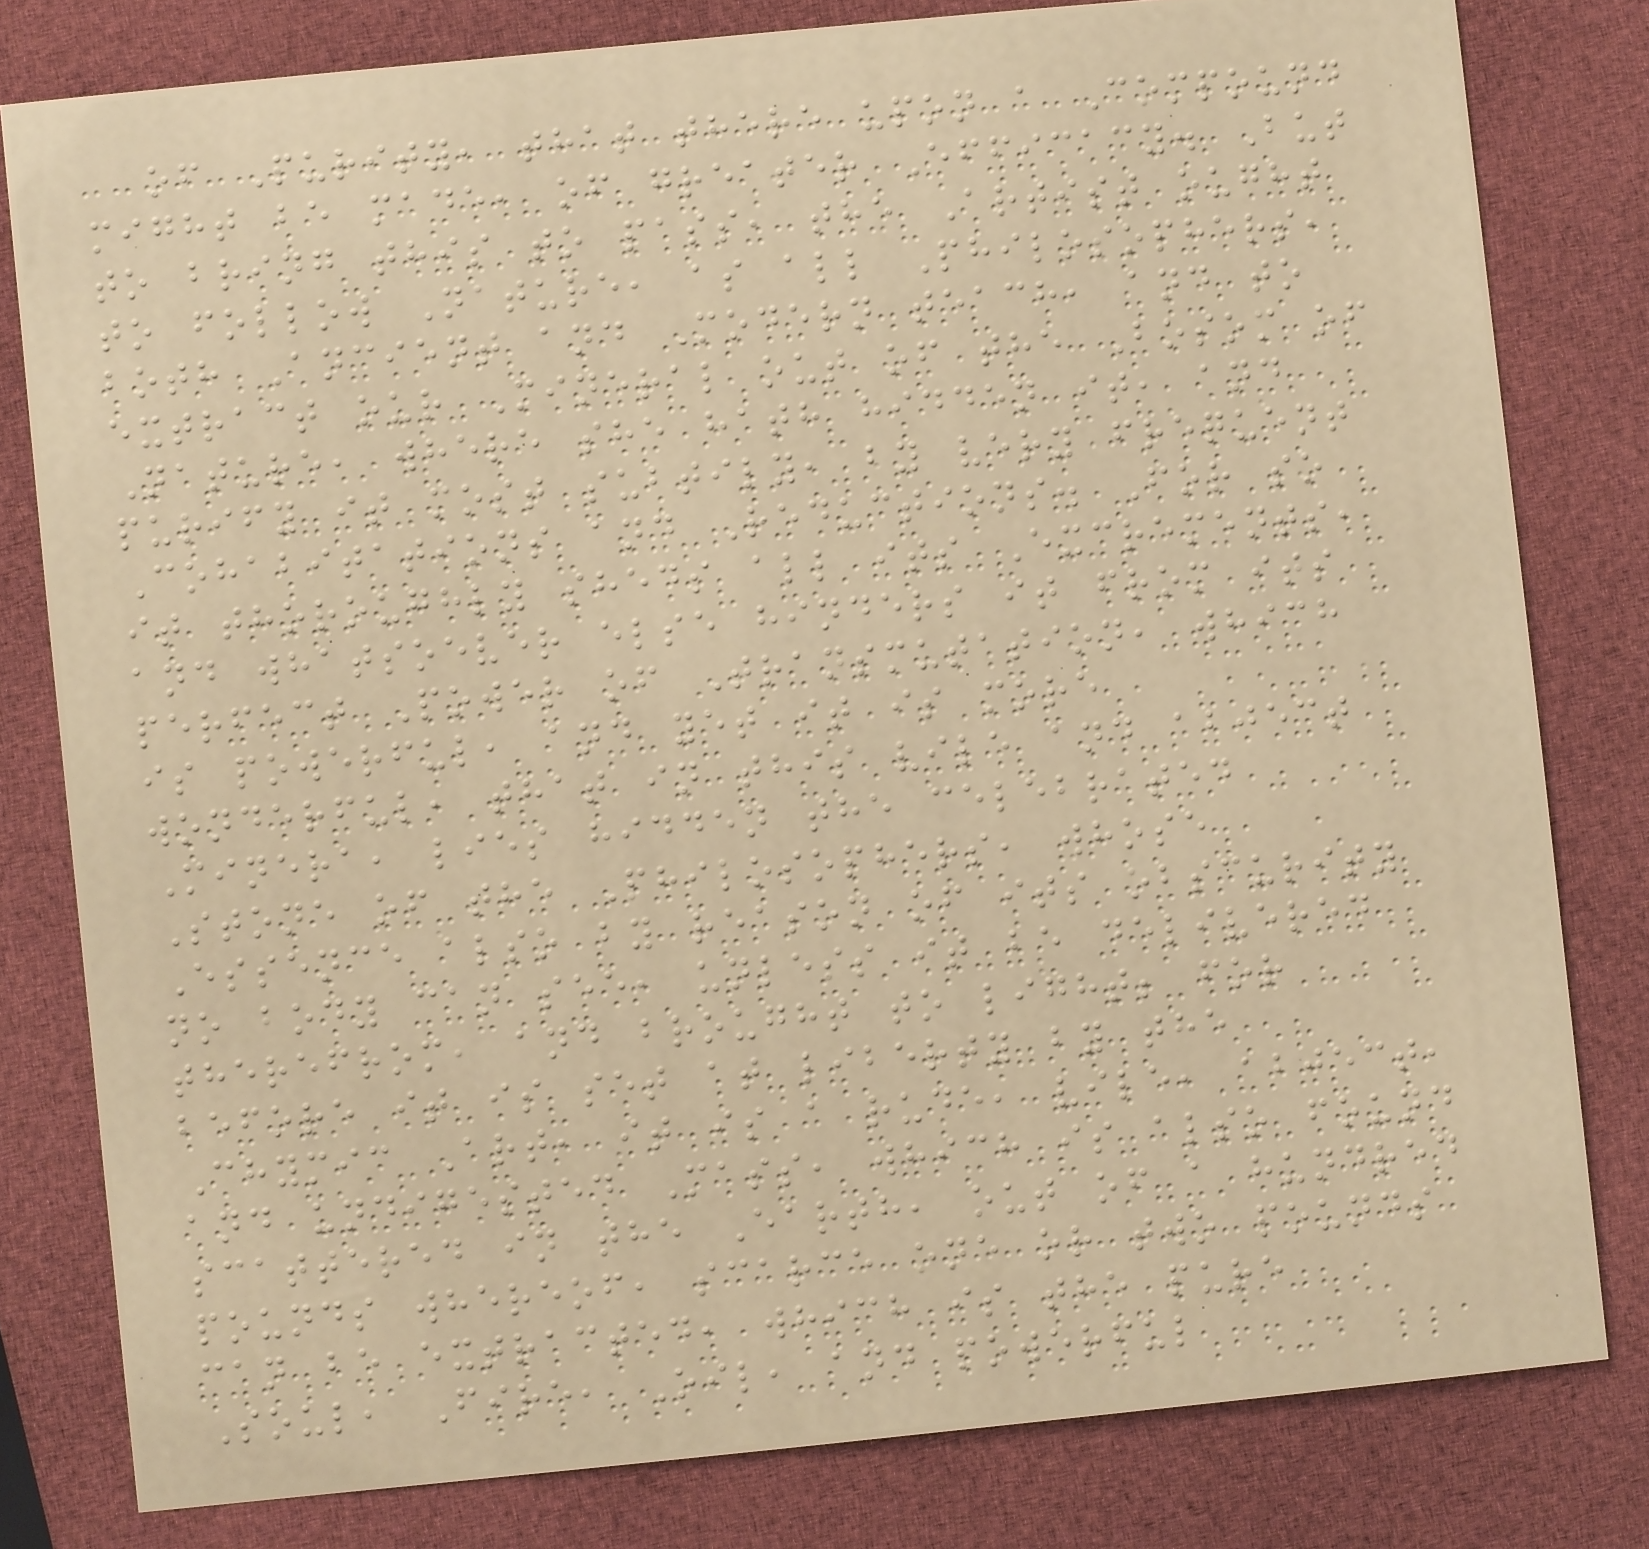of Purity, that there upon a Compound
might be made, of greater Efficacy. But
to bring this to pass, the Artist ought
to follow Nature, as all Philosophers,
both Ancient and Modern teach, and to
extract our Mineral out of the Bosom of
Nature, where she hath hidden it, and
purify it most subtily, by very frequent
Cohabitations and Reductions. For so
it thoroughly sheds all its Excrements,
and whatsoever else hinders it from its
perfect Power of Transmutation, which
is powerful, and yet it is more
wonderful, that in this vile and abject
Minera, lies hidden the celebrated
Stone of the Philosophers, whose
Essence also by reason of its obscurity
no body can see, unless it be delivered
therefrom, and brought to light; for
before it is set at liberty by the
Chymic Art, it is a rude, vile, abject,
and undigested Mass, which is also found
scattered in the Earth, out of a hundred
pounds whereof, scarce one or two pounds
can be extracted, which is the pure
Soul, Fire, Oil, and powerful
